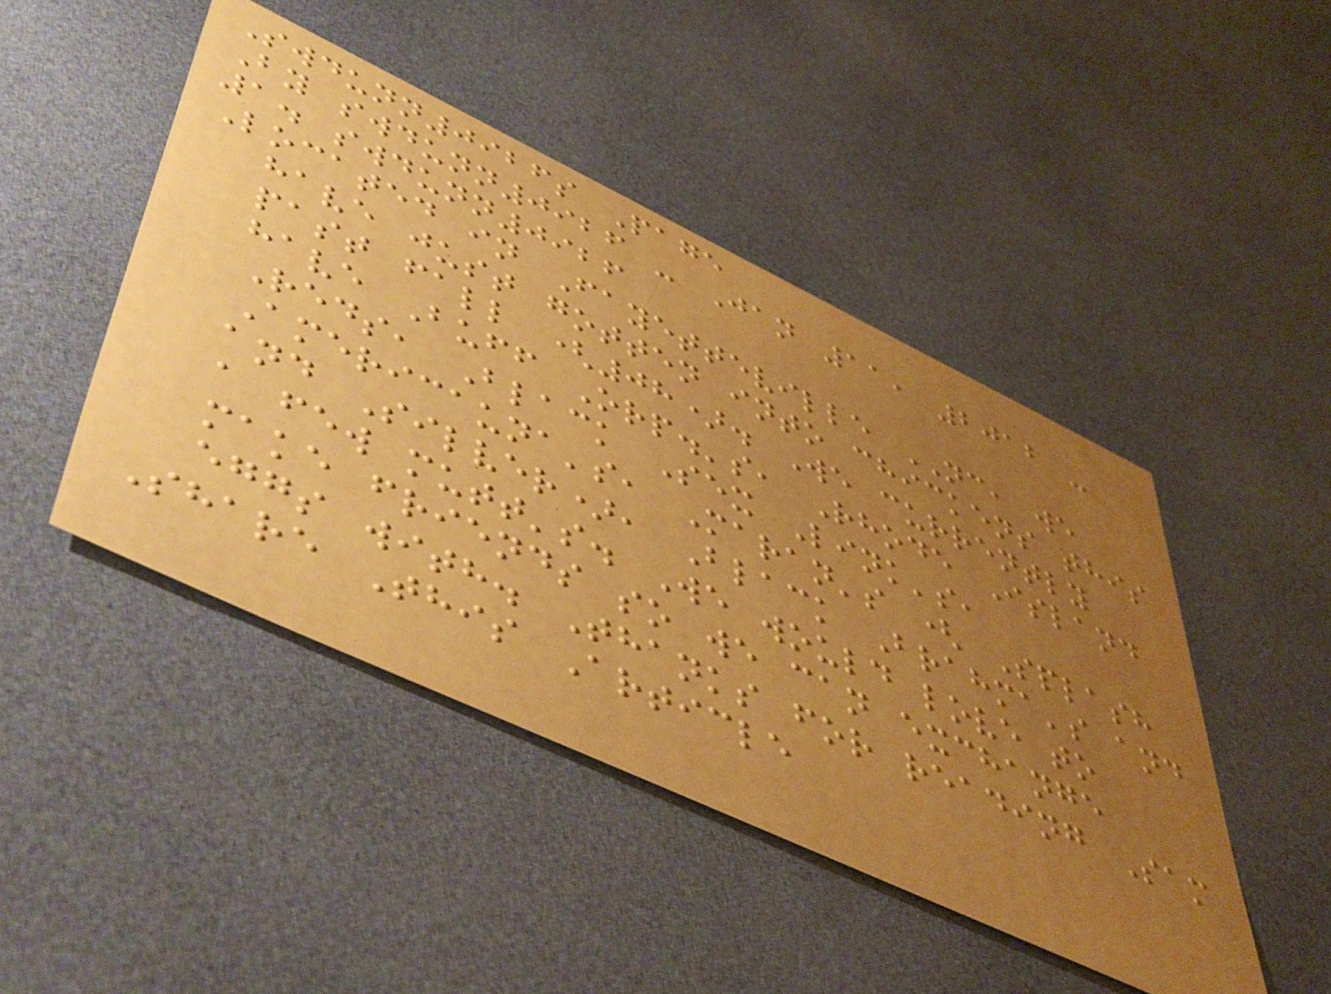Swdunn0926s Page
By swdunn0926 - Jan 11, 2012 -
1. swdunn0926
Located in Fayetteville NC, we
have just gotten into chickens this
past fall (08). We currently
have Buff Orp.'s, Rhode Island
Reds, Black Sex Link's,
Americauna's, Maran's ( Splash
and Silver), Black Brahma's and
a few mutt's. We would love to
make friends so we can exchange
eggs with. Thanks for reading Sam
Share This Article
